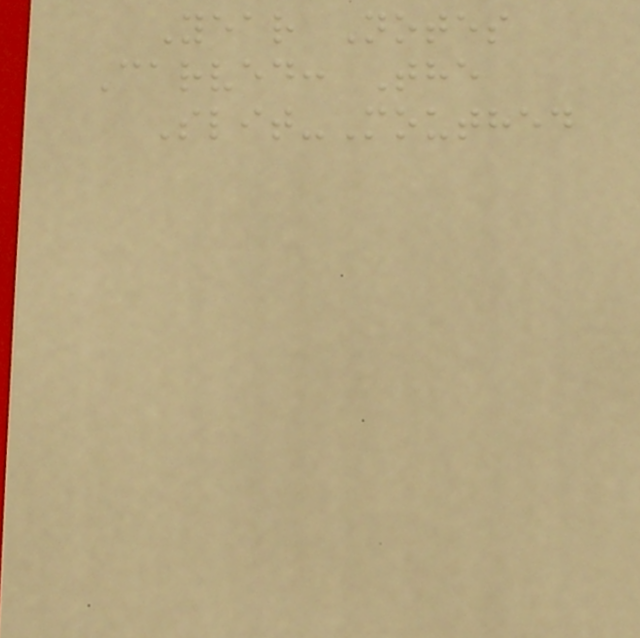Year Notes
Carved: The
Slit-Mouthed
